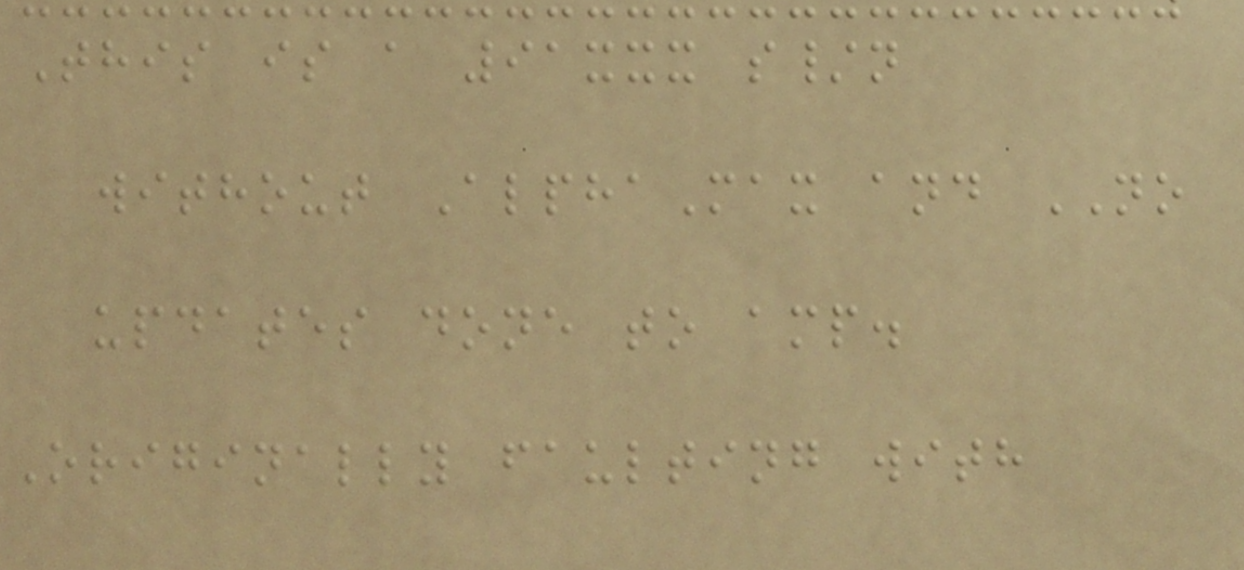This is a 91xxx s/n
without AlphaMax and NO
updates done to amp.
Originally faulting with
